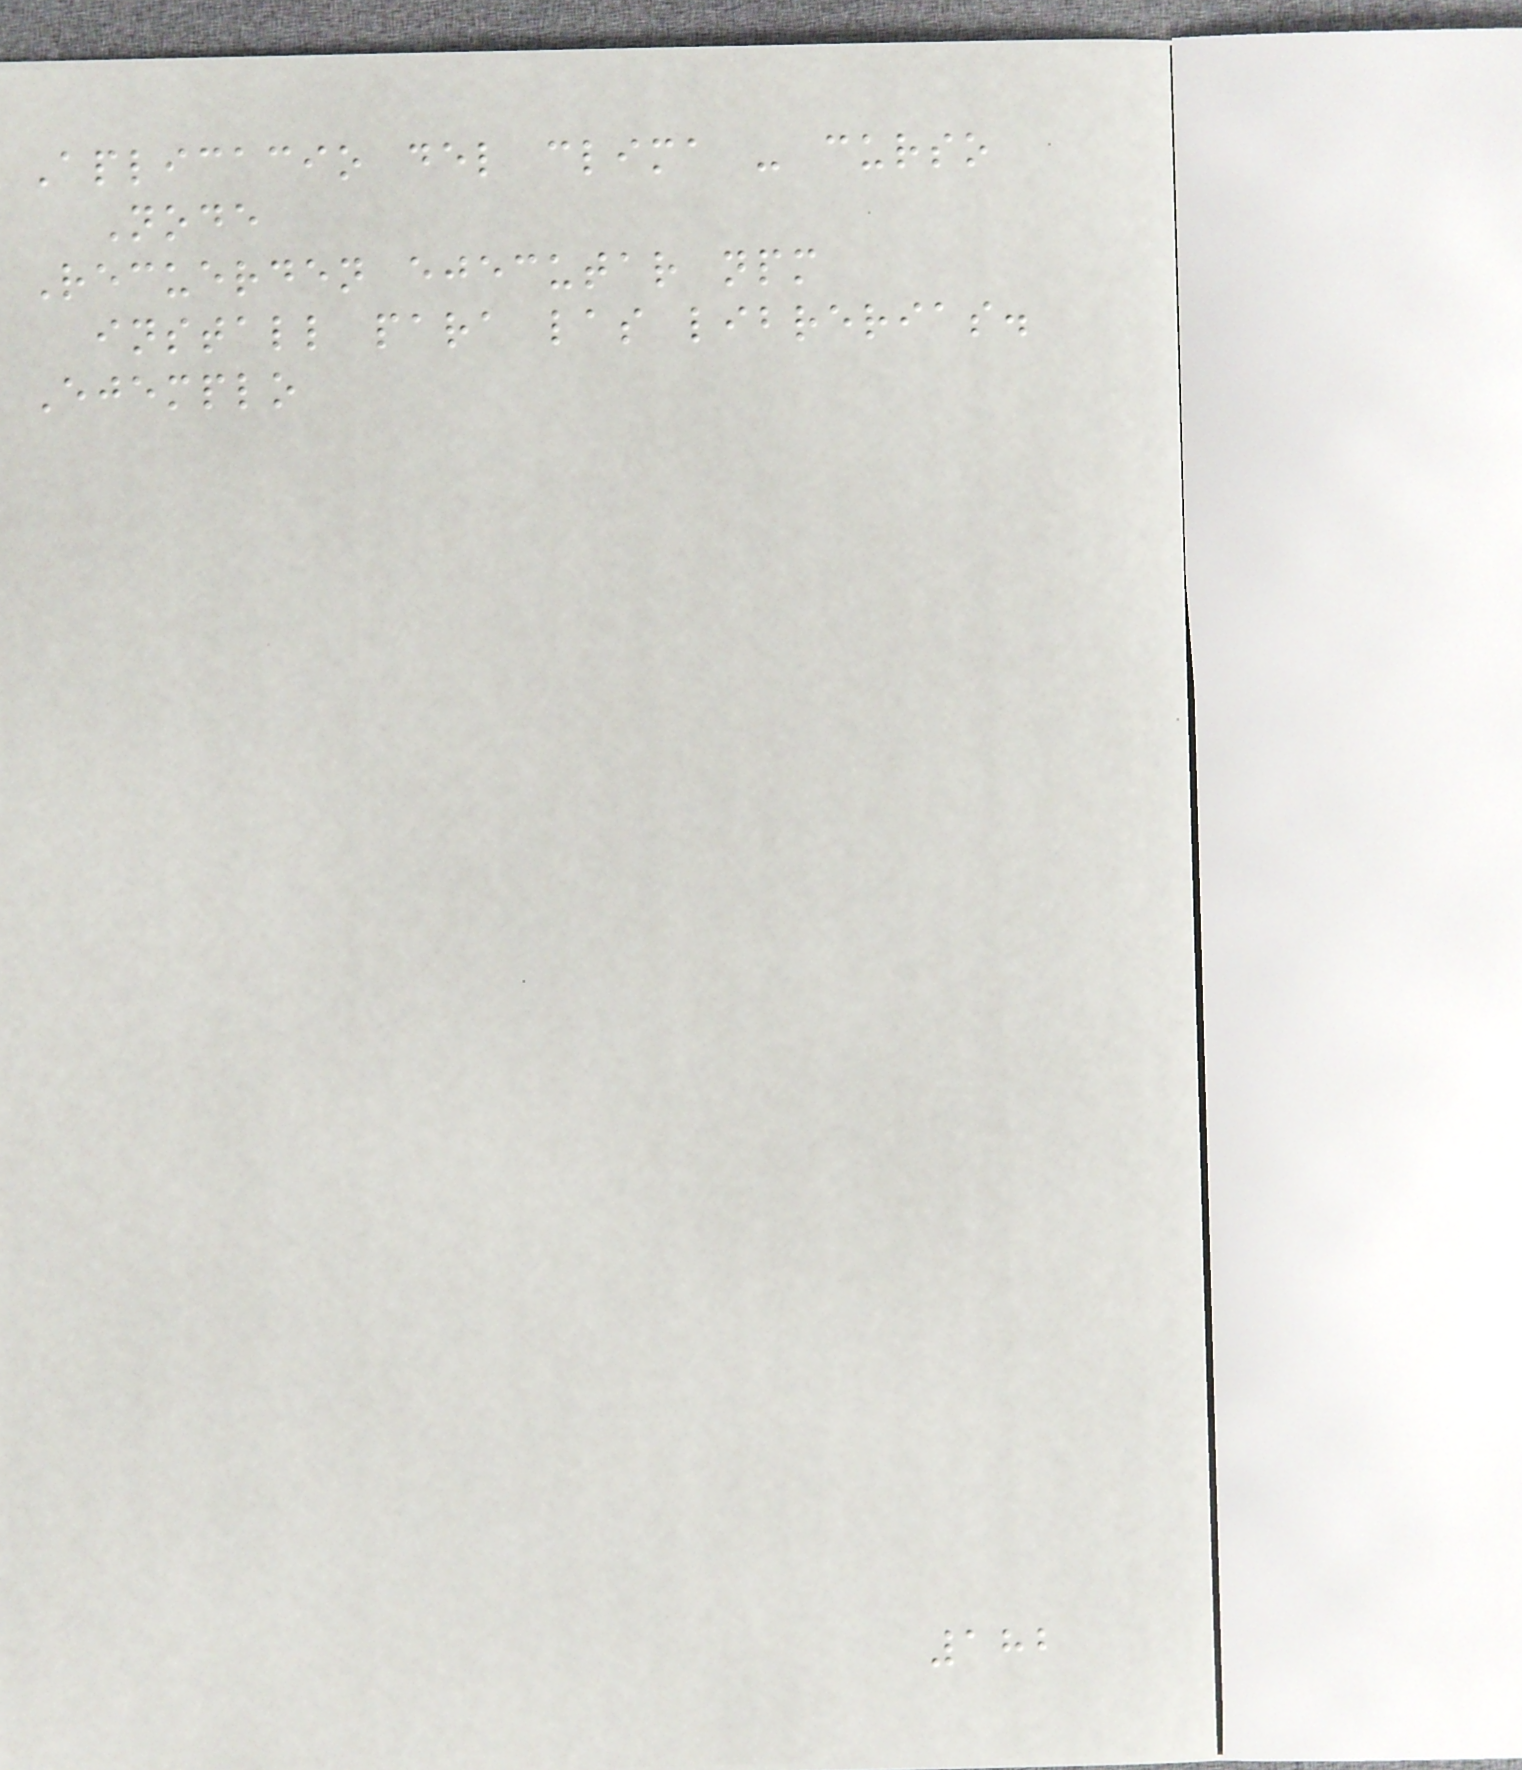Aplicacio del clima - curso
Node
Recuerden ejecutar npm
install para las librerias.
Ejemplo
182
